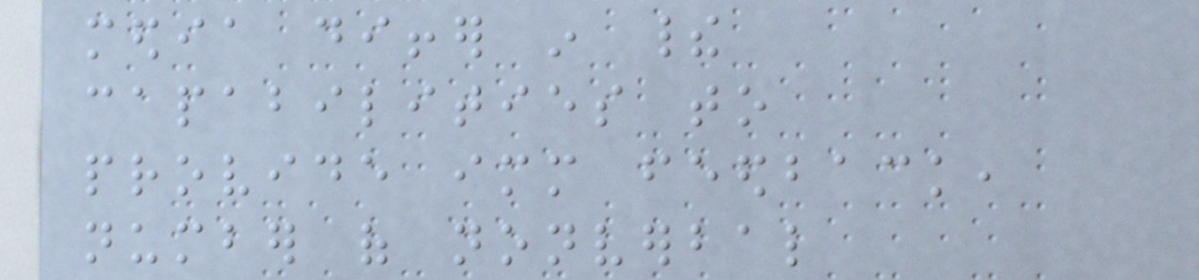media differ in their
capabilities to
provide immediate feedback,
number of nonverbal
